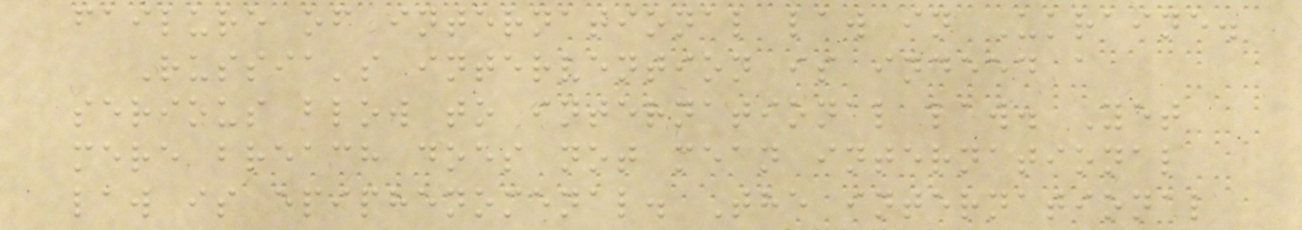failure of international law in Ukraine.
Russia's intervention is indeed a
serious blow to international law. Yet
mere breach does not mean international
law is epiphenomenal. The international
